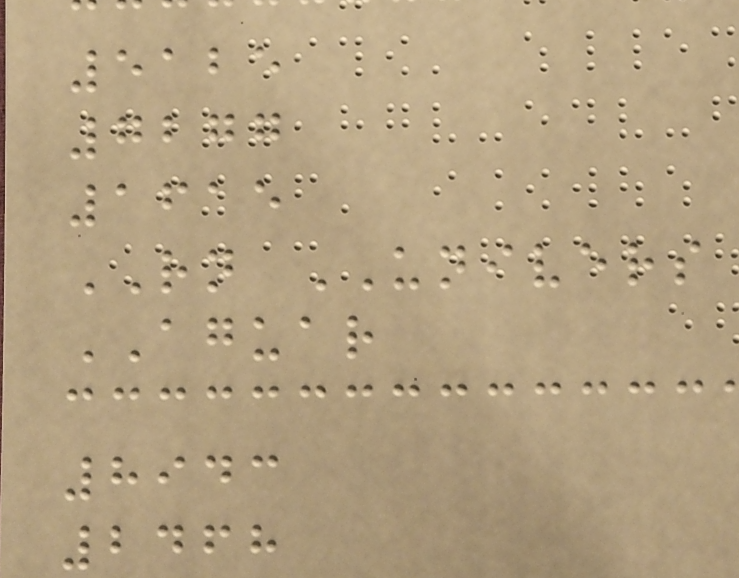5125
7277
1615
RN UNIVERS
AGUAR
8943
2468
